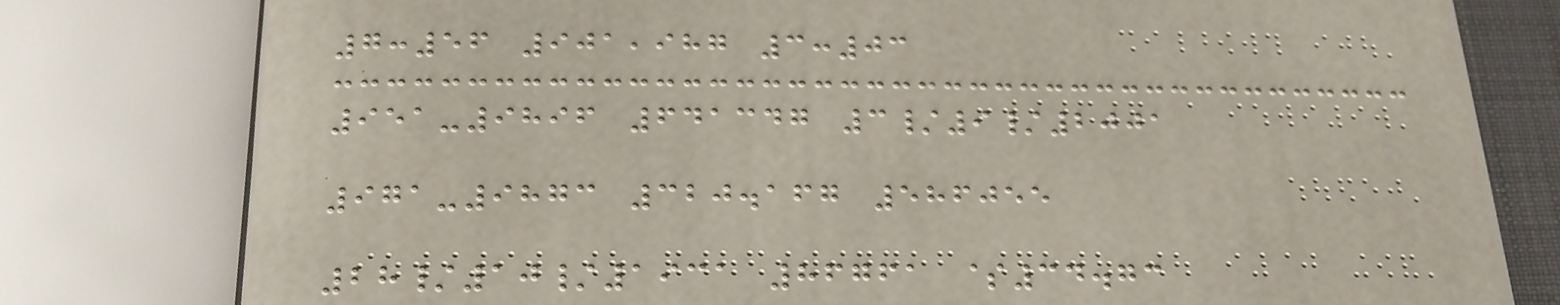7:56 901,987 3:03
951-9896 641347 3/9/2001
971-9873 320.167 586055
28/10/1931 86761 $34.73
